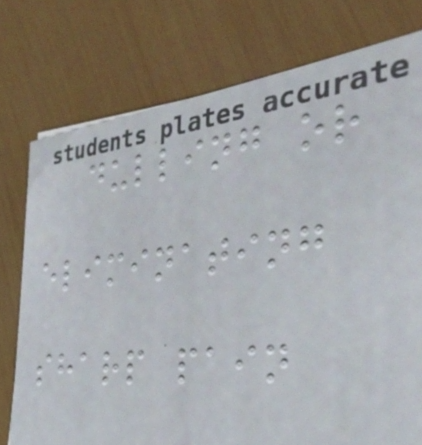dulling or
eliminating
sharp pain
